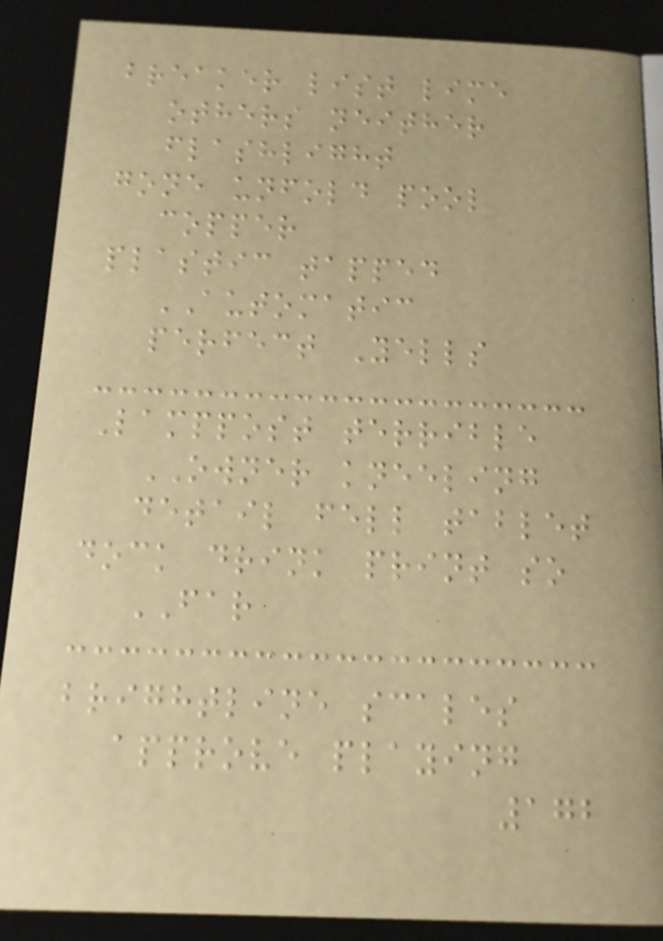breaker list lime
others neither
flashlight
gone unfold pool
copper
plastic tapped
AUTOMATIC
perfect Yells
Lamppost terrible
OWNER kneeling
detail fell tablet
dock drink print so
FAR
brightline scales
approve playing
172
